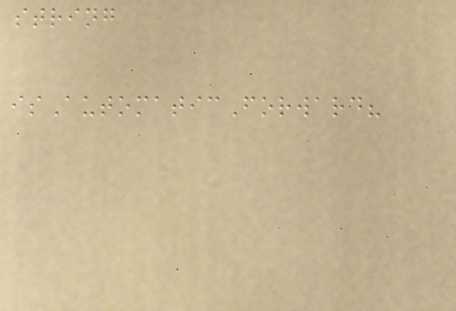string
isAutomaticForward?
